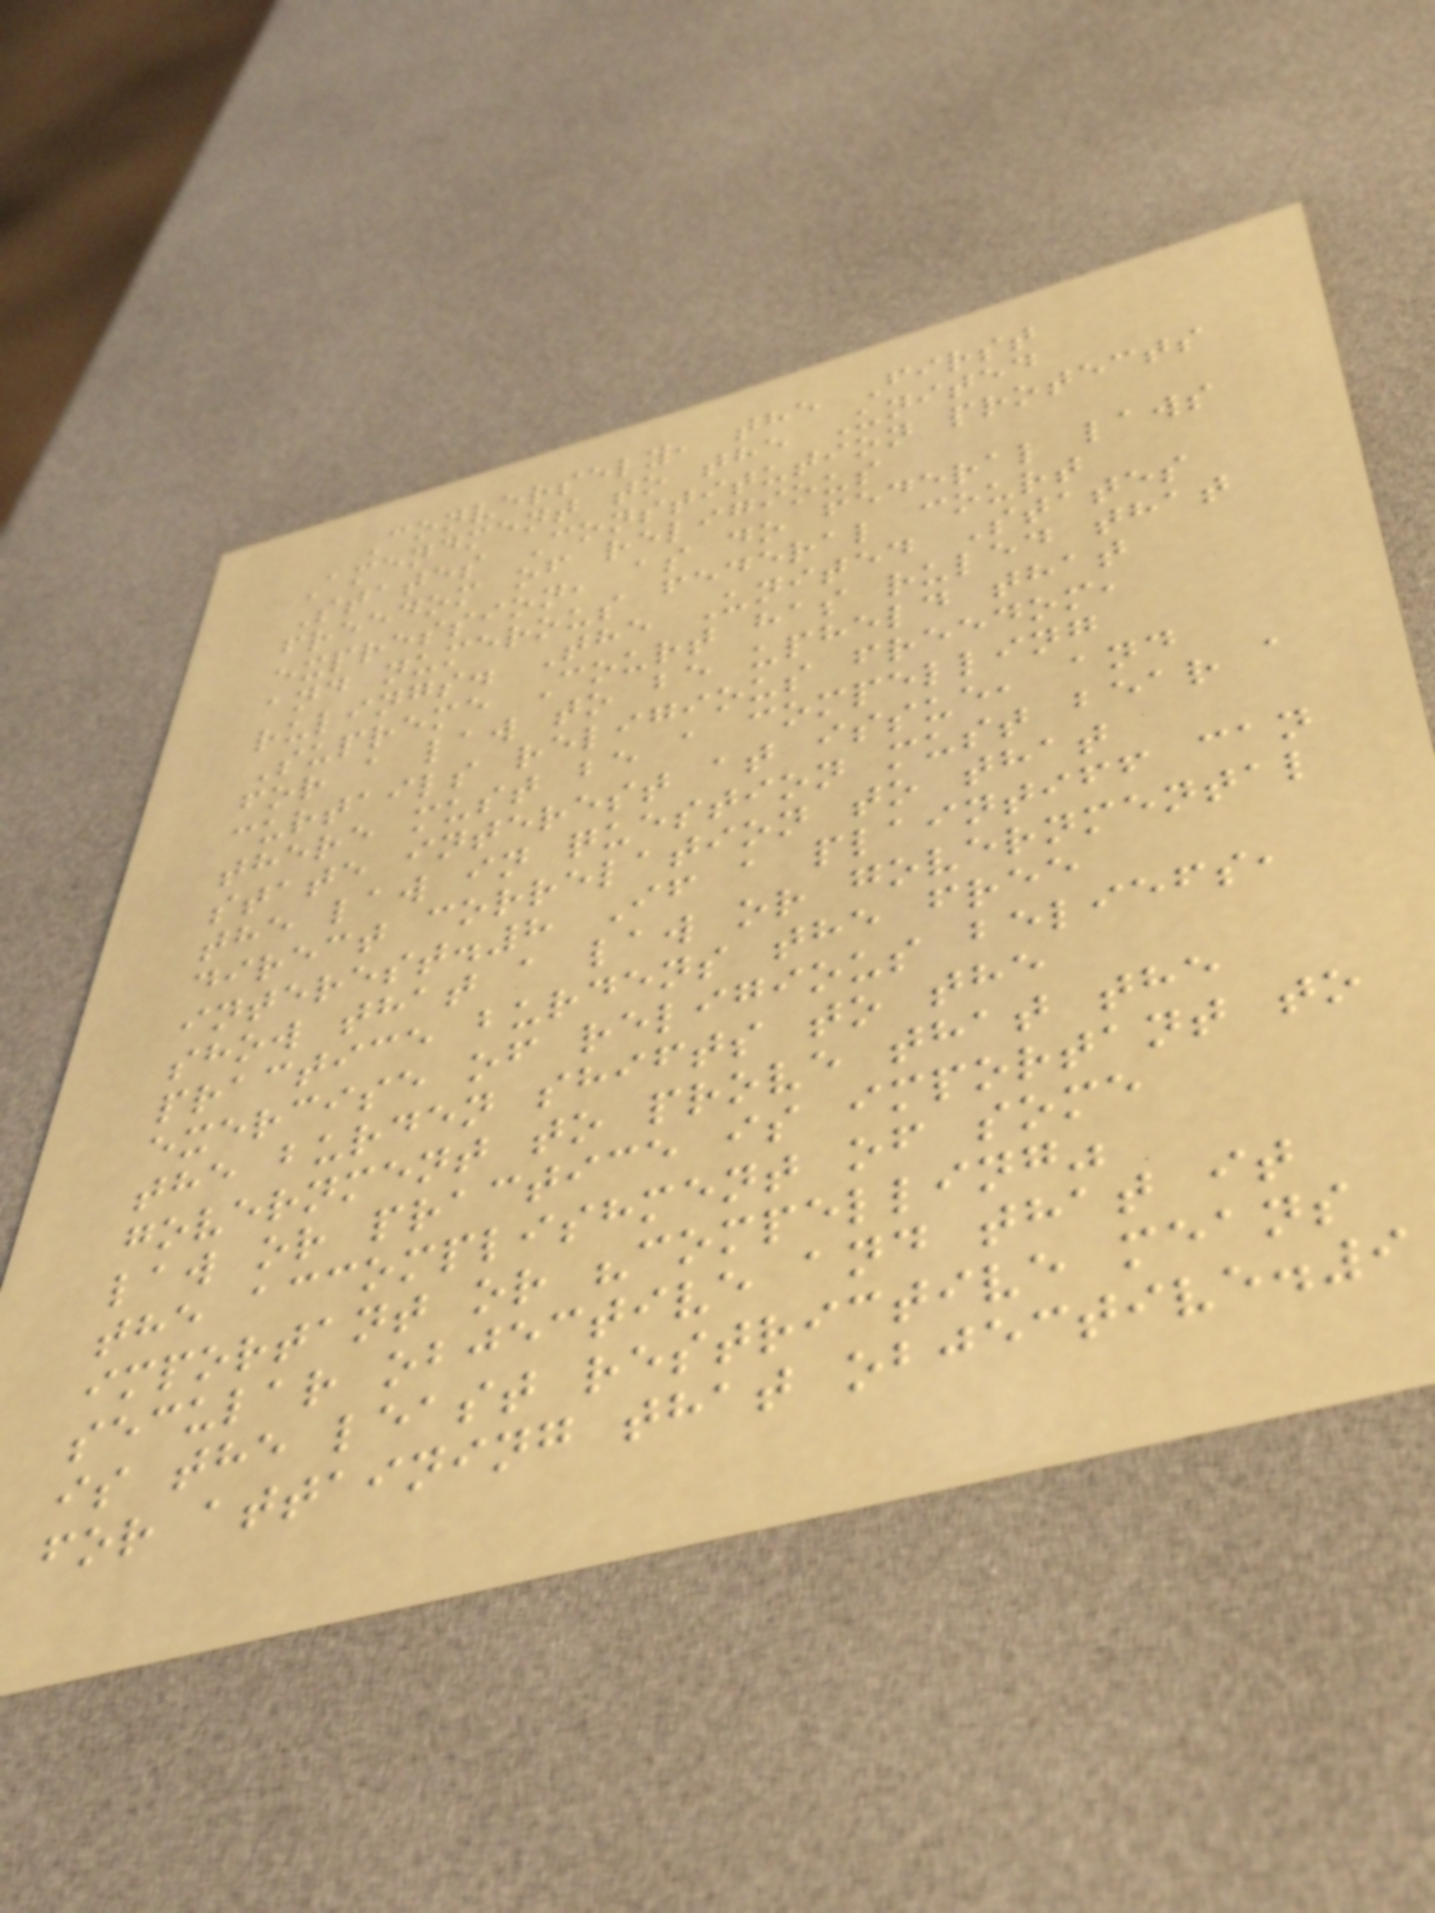Conversely, the First
Amendment to the United
States Constitution protects
freedom of religious
expression, as do federal laws
and numerous federal court
rulings. The United States
Supreme Court has ruled that
for a law to be upheld that
curtails religious freedom,
there must be a compelling
state interest at issue, and
the law in question must bear a
direct correlation to that
interest.8 If a plaintiff can
show that a law or governmental
practice burdens the free
exercise of religious beliefs,
the burden shifts to the
government to prove that the
law or practice is important to
the accomplishment of some
important or "compelling"
secular objective and that it
is the least restrictive means
for attaining that objective.9
